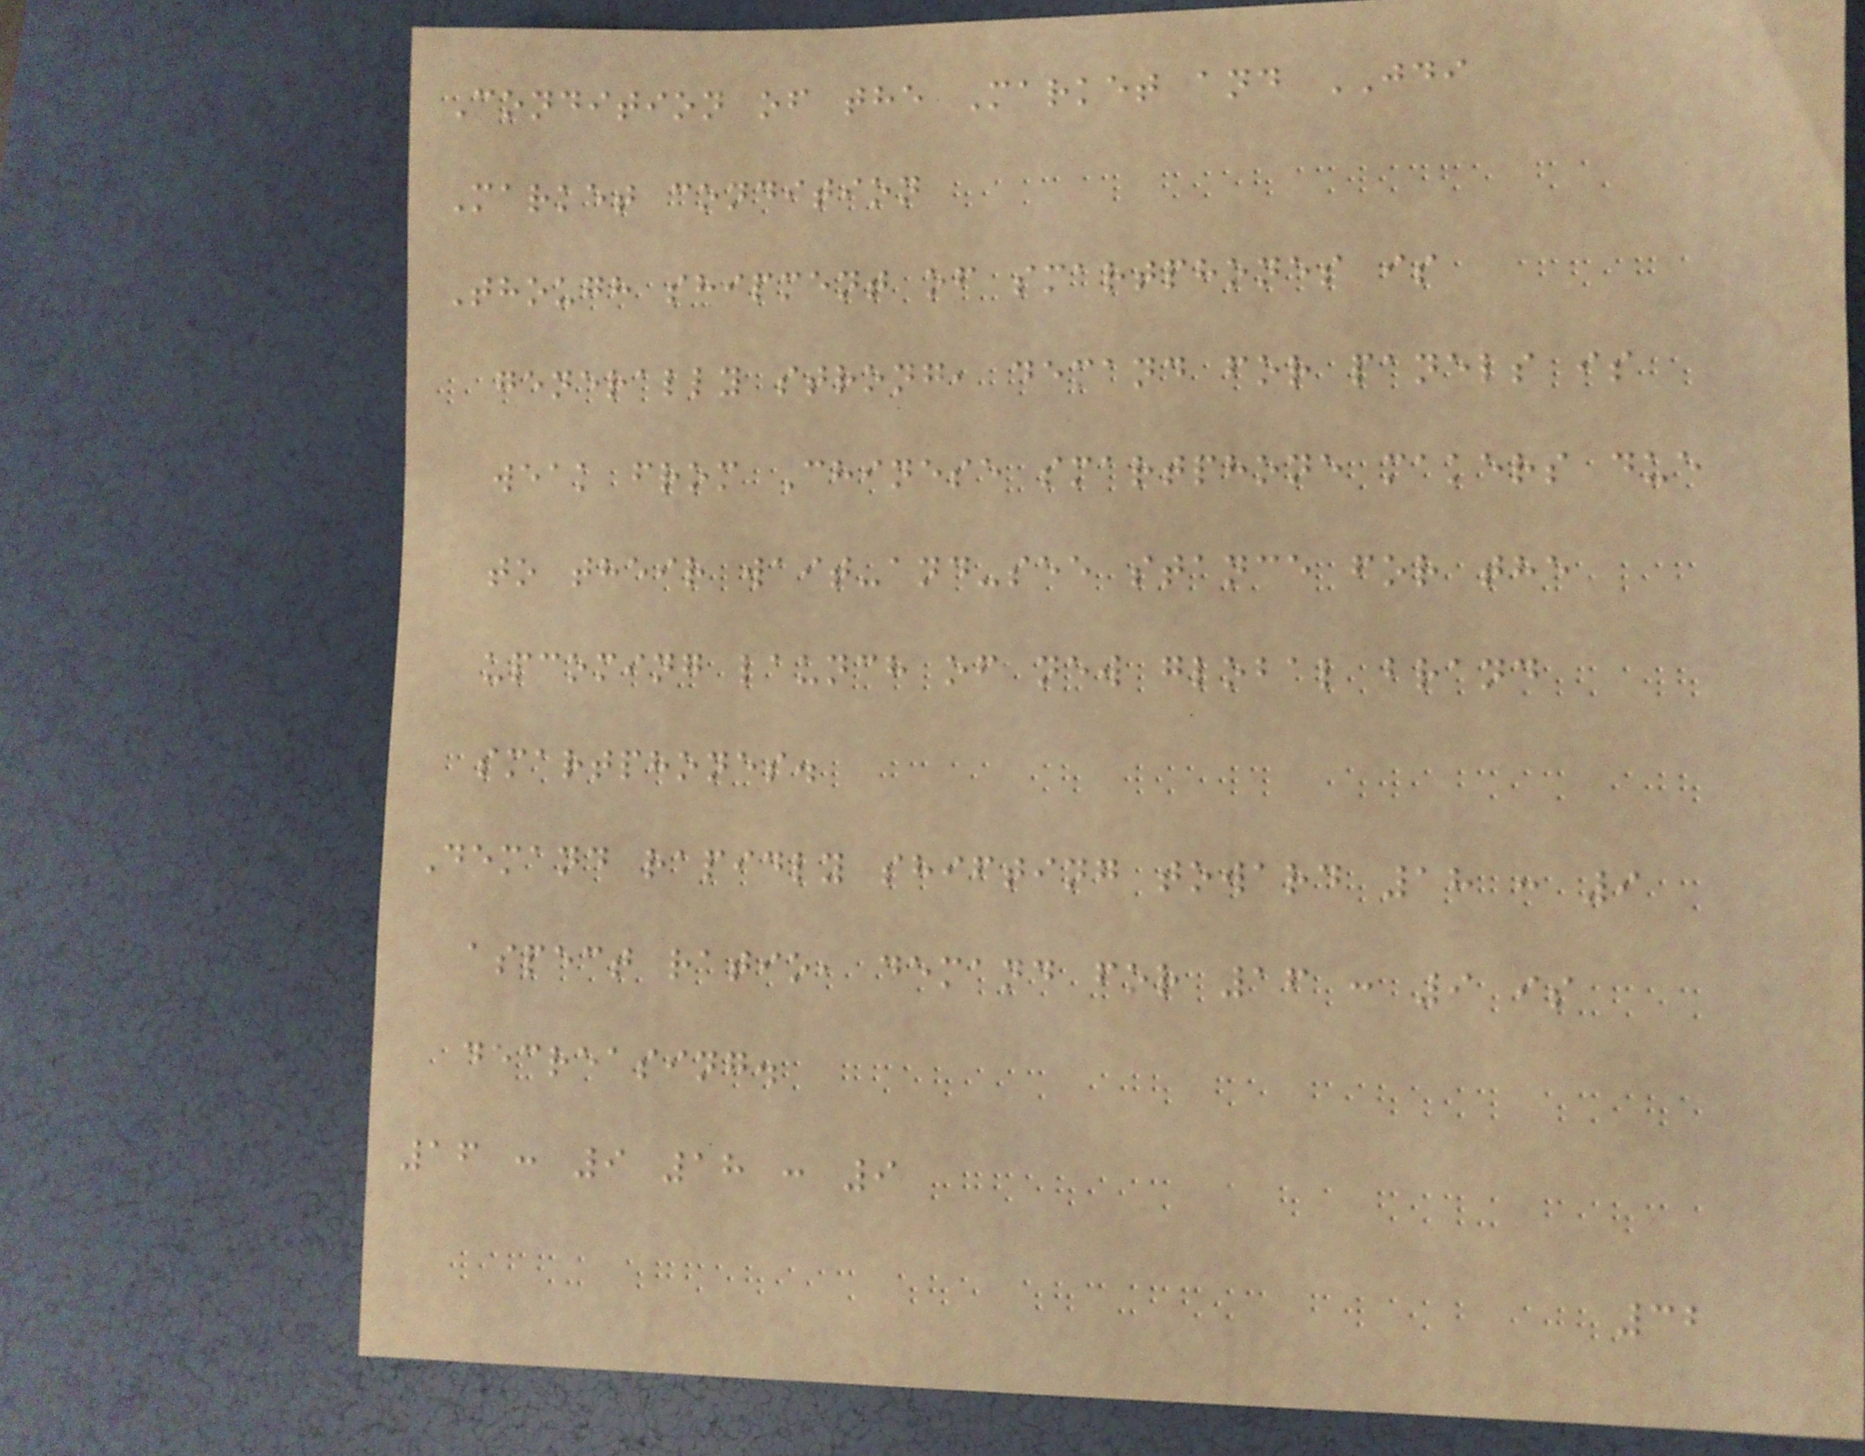Condition of the Market and JDI
Market condition
Though shipment of smartphones is
generally strong, demand for panels is
weak from Chinese smartphone makers due
to their wait-and-see stance for the
upcoming launch of new global brand
smartphones.
Demand rapidly shifting toward 18 : 9
aspect ratio, demand for 16 : 9 is
decreasing.
16 : 9 18 : 9
32
